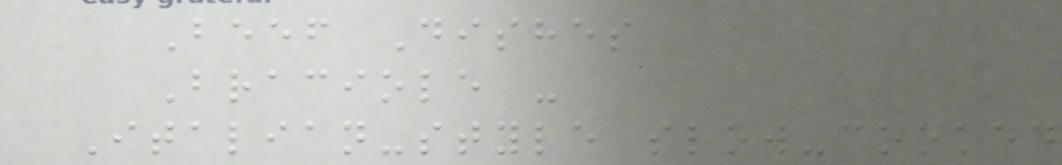Beef Dishes
Braciole -
Italian-style slow-cooked
